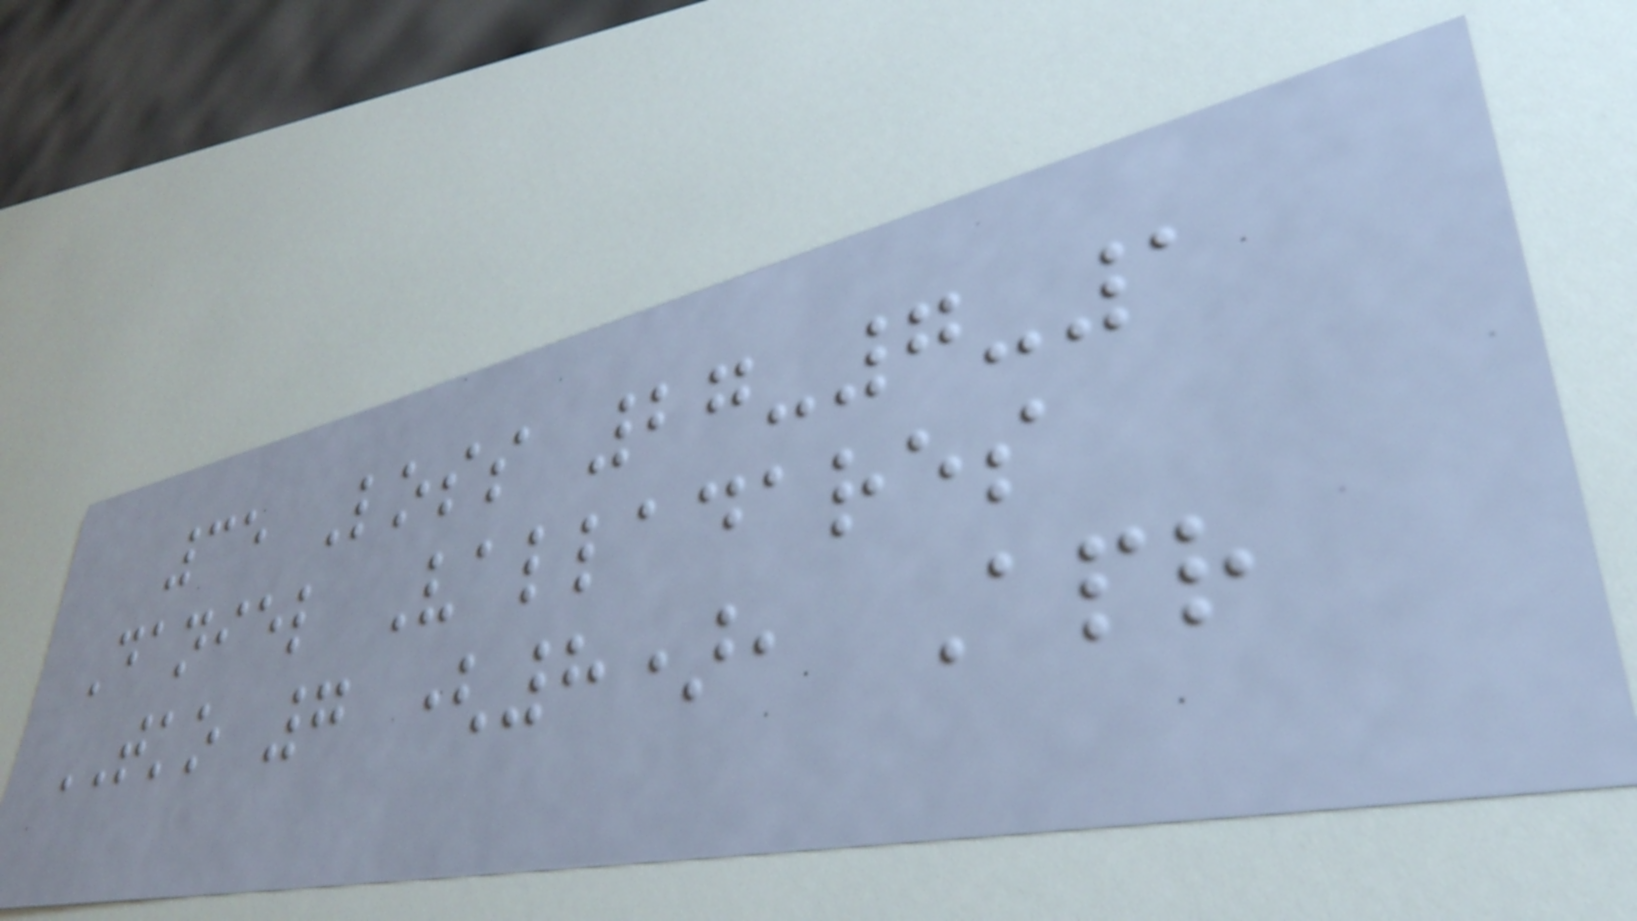35 Loss 27-7-1
Daniel Valladares
TKO 7 (8), Apr
